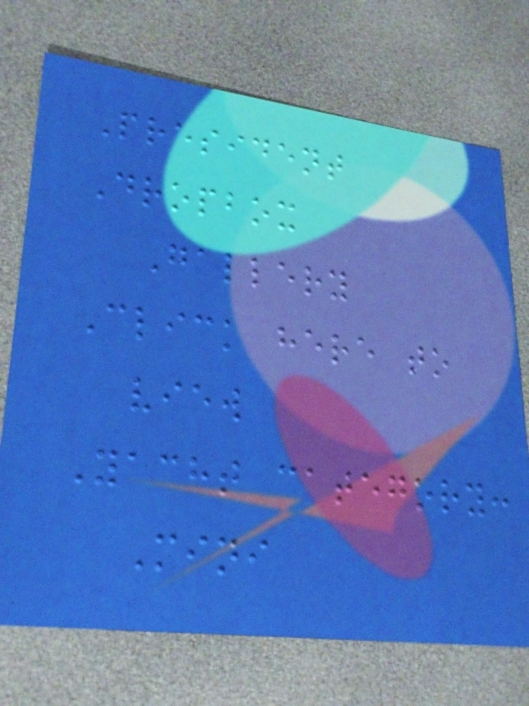President
Dropbox
Gallery
Click here to
view
Yacht category:
Mini
